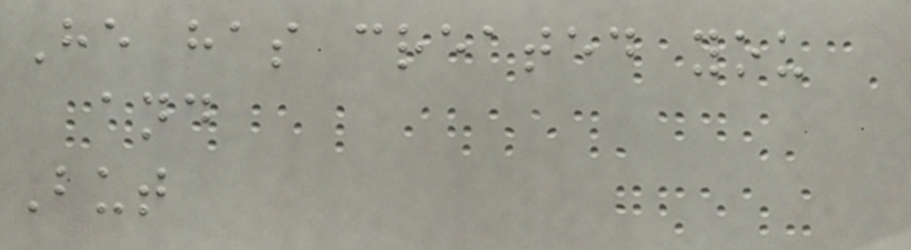He has created you
and
But
